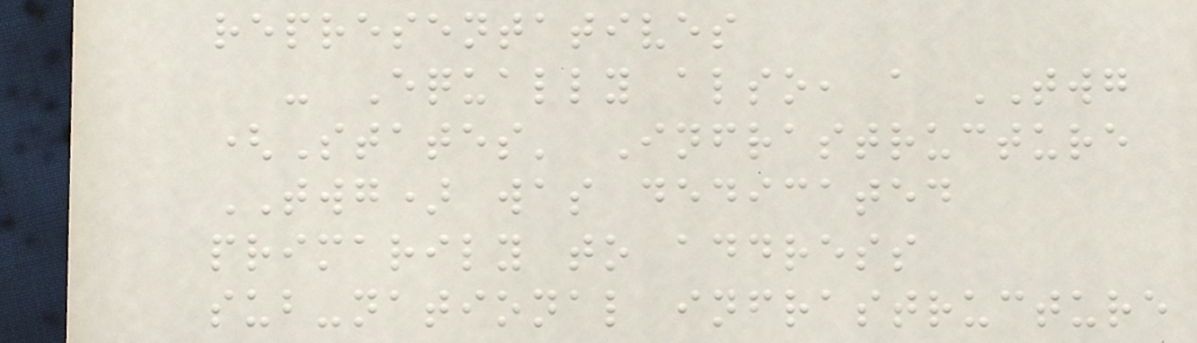representatives
- Equally also, a TWG
(States' Infrastructure
TWG) was dedicated
primarily to address
sub-national infrastructure
